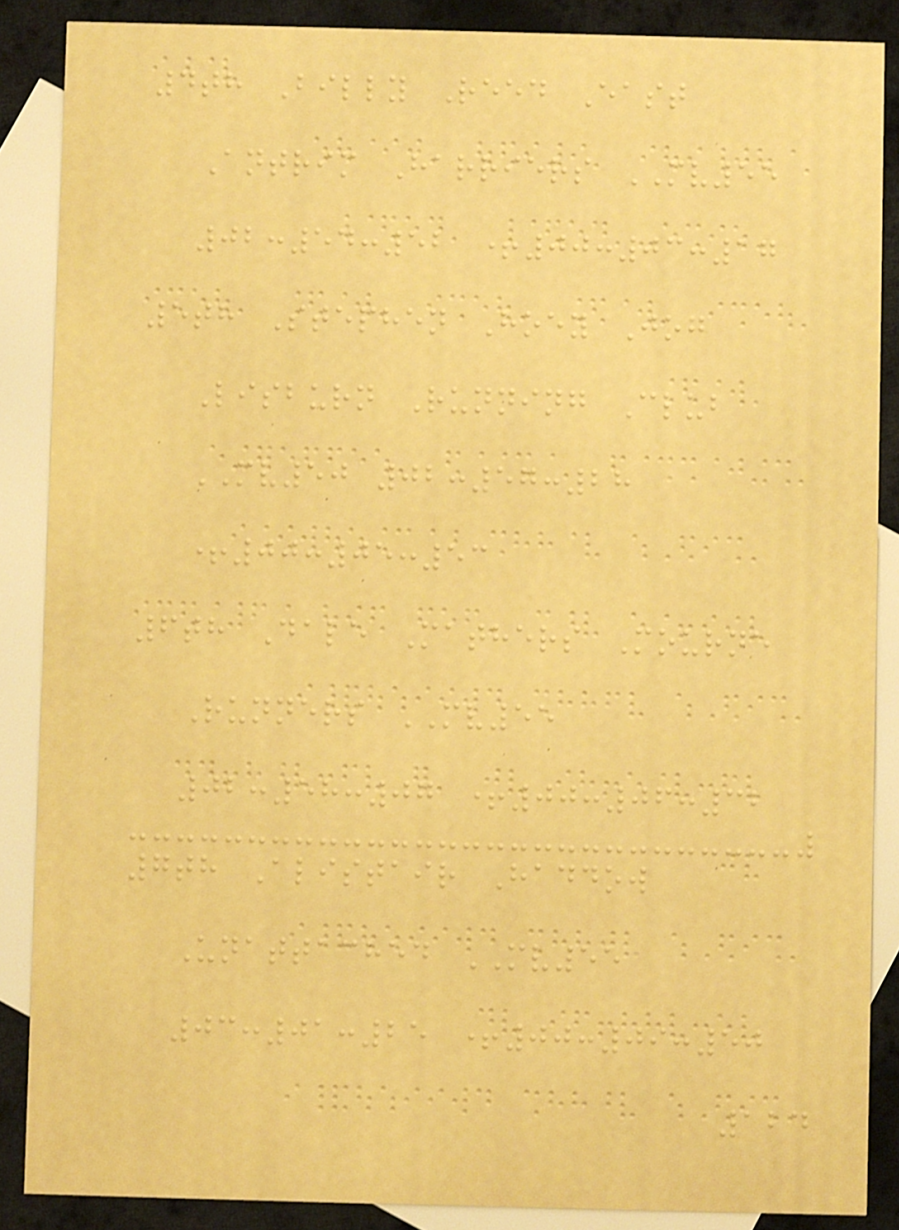4th Billy Reed East
Antrim Harriers MV55
02:54:52 +00:03:17
5th Stephen Hoey Jog
Lisburn Running Club
MV50 02:57:28
+00:05:53
6th Dale Mathers Mourne
Runners MV55
02:58:07 +00:06:32
7th Alistair Haddow
Unattached MV55
03:01:25 +00:09:50
124
